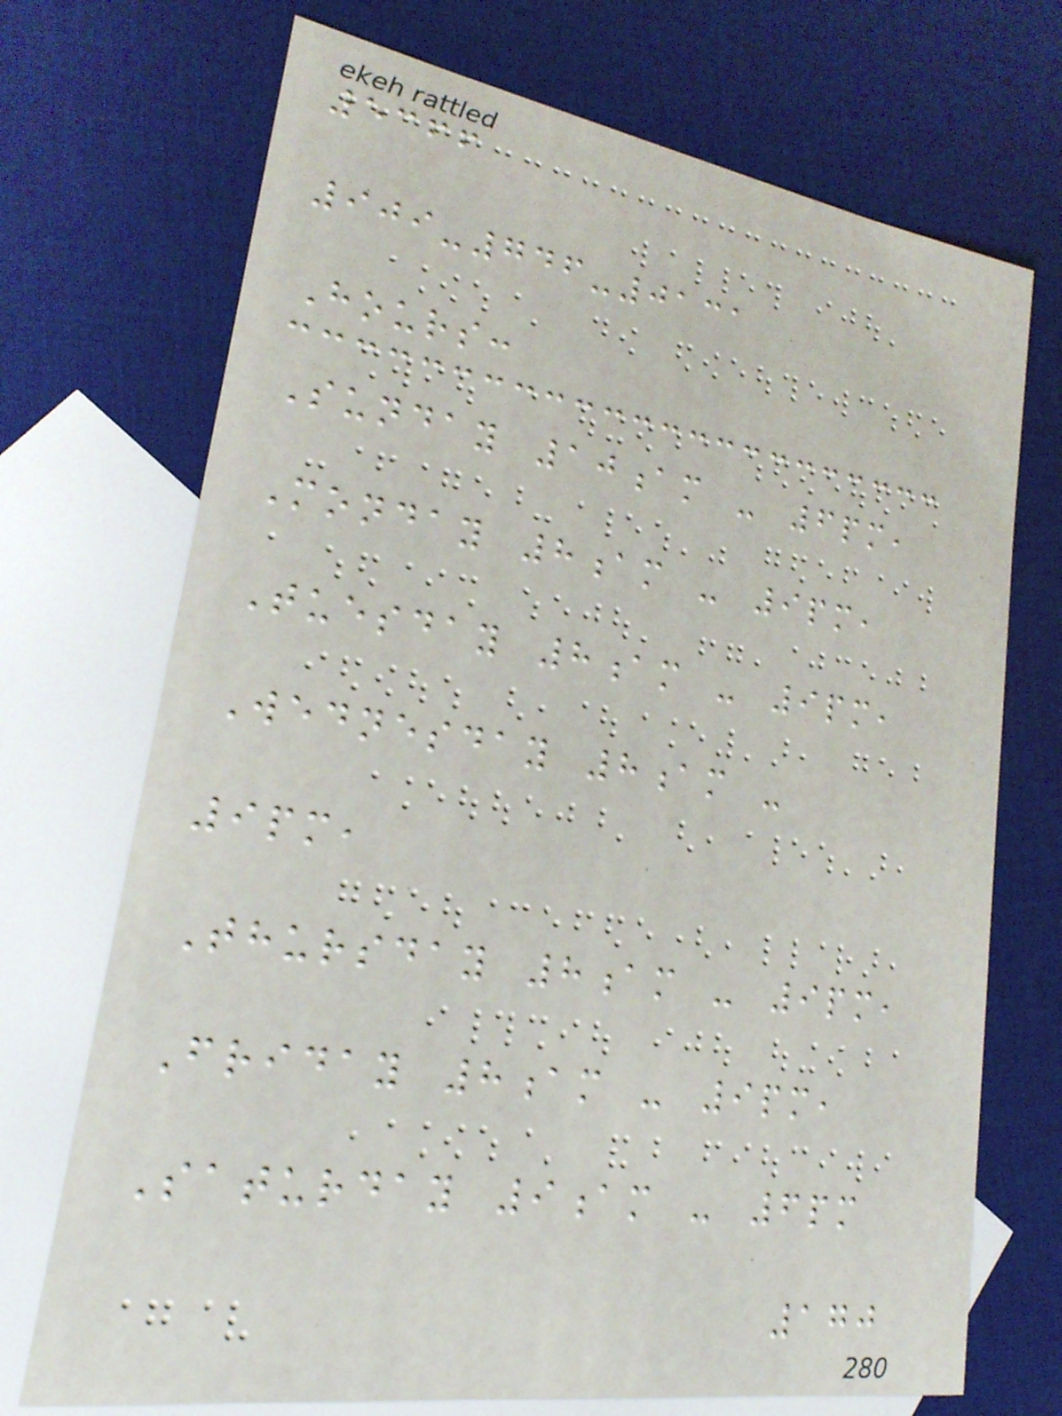5366
909-746-0131
Hours:
Sunday 10am - 6pm,
Monday 8am - 9pm,
Tuesday 8am - 9pm,
Wednesday 8am -
9pm,
Thursday 8am - 9pm,
Friday 8am - 9pm,
Saturday 9am - 6pm
170
